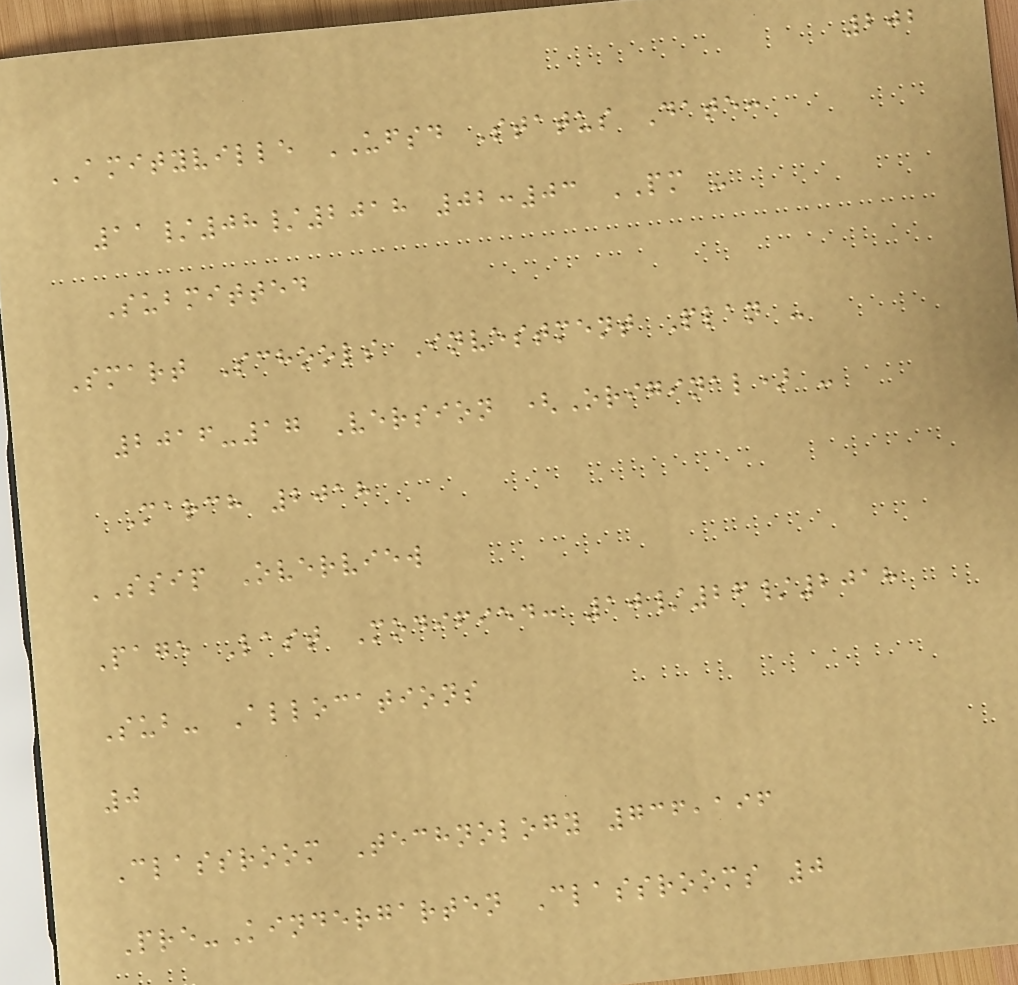202
AMITYVILLE UFSD Status Date:
11/08/2018 02:03 PM -
Submitted
Smart Schools Investment Plan -
2016-17 Version (Original) -
March 2018
SSIP Overview
Page Last Modified: 10/26/2018
Sub- Allocations
0
Classroom Technology 736,196
Pre-Kindergarten Classrooms 0
